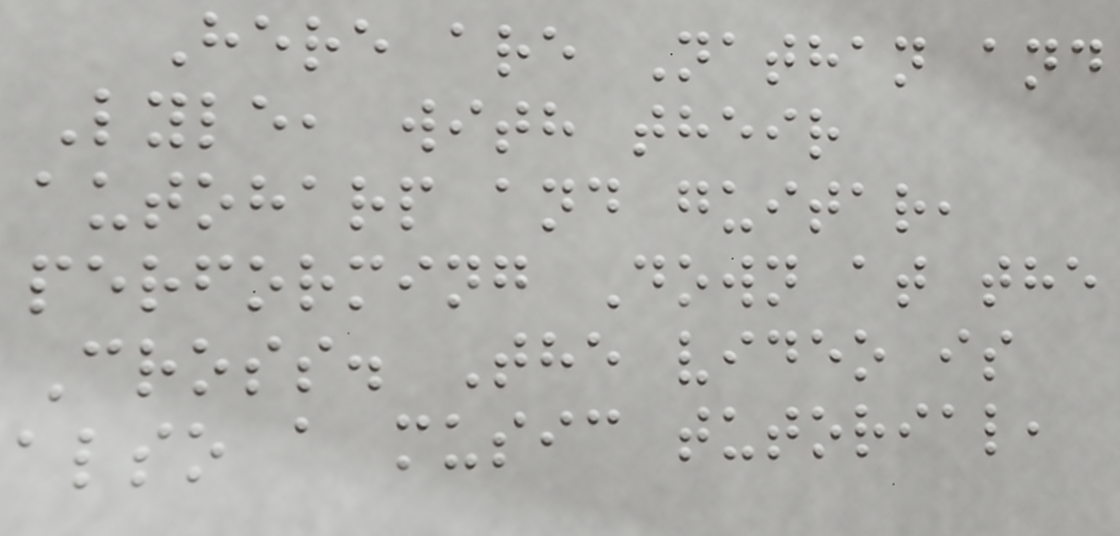Here are Nathan and
Lyle, with their
autoharp and guitar,
performing Down at the
Cross. The video is
also a music tutorial,
